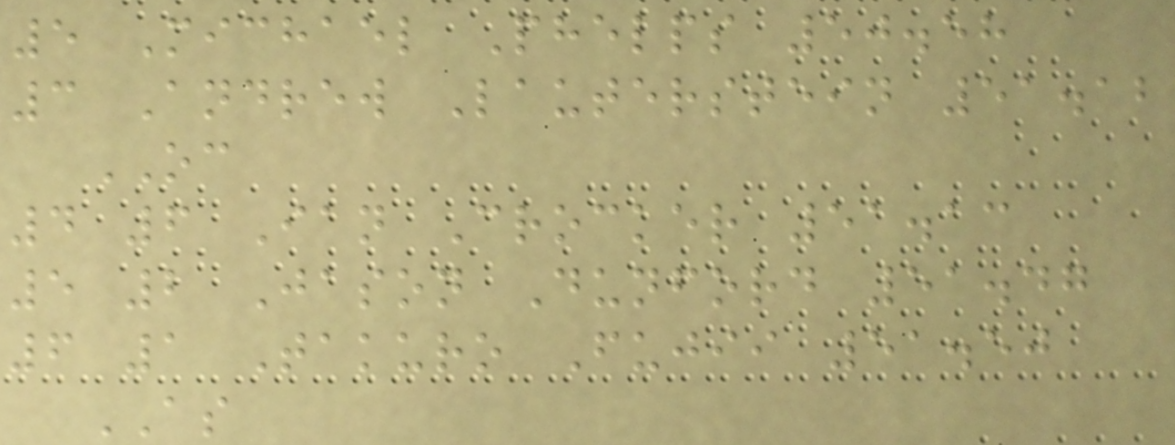5 Michael Phelps 50.58
3 Andrew Lauterstein 51.12
OC
4 6 Ian Crocker 51.13
5 2 Jason Dunford 51.47
6 1 Takuro Fujii 51.50
AS
